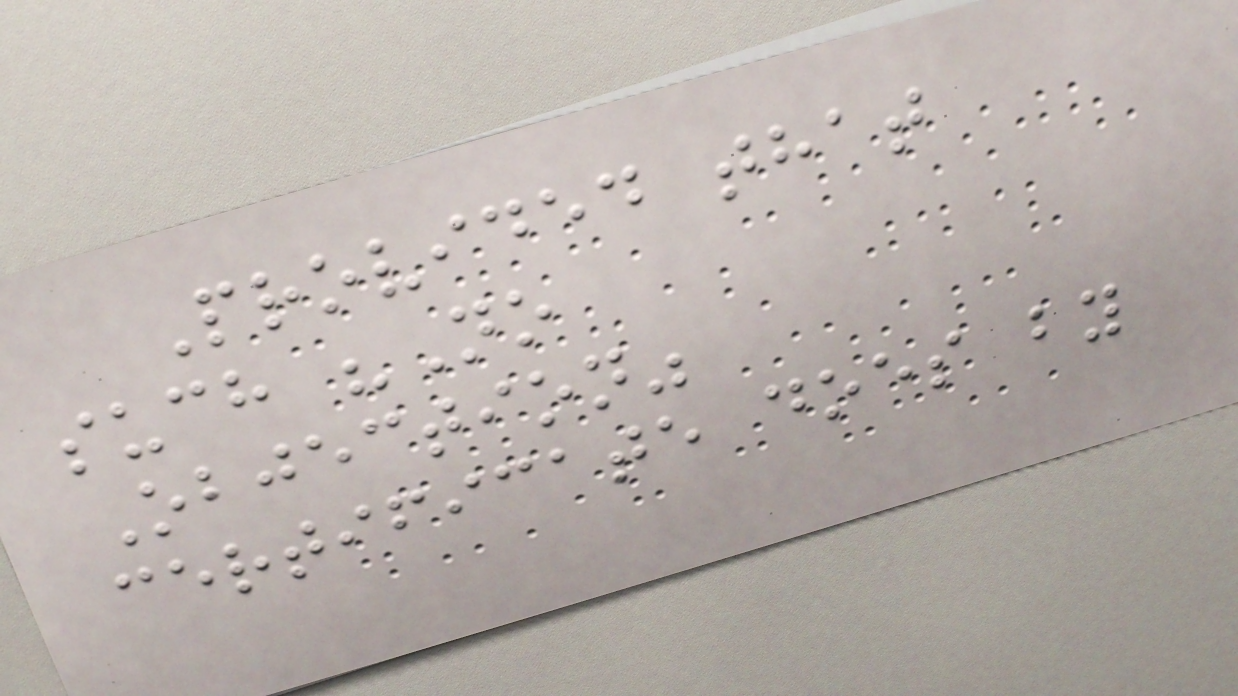Provided that
such "No
Objection"
certificate does by
